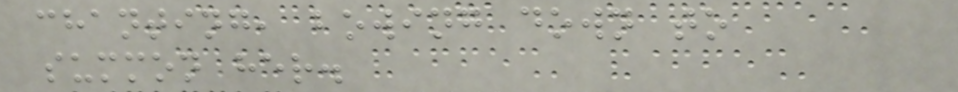chanting, bowing down to
summon her.
